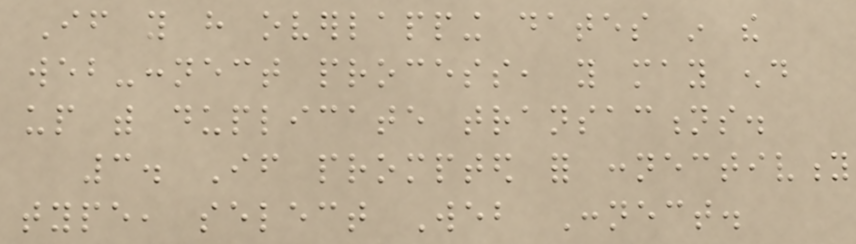If you have overlapping dates in the
web-connect process, you may end
up with duplicate transactions.
3. If prompted for connectivity
type, select Web Connect.
